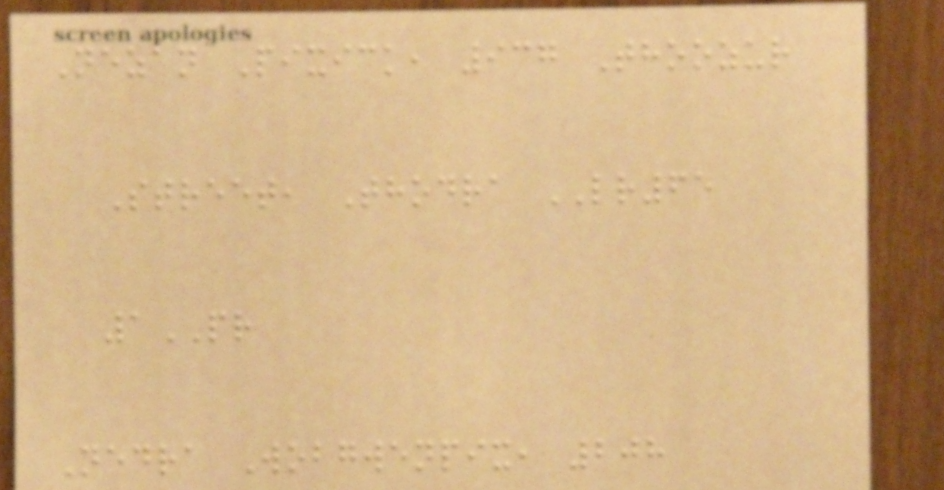Nezan Pixick, 937 Thoozur
Street, Thodra LR65
1PR
Nedra Wobgwenpix, 208
